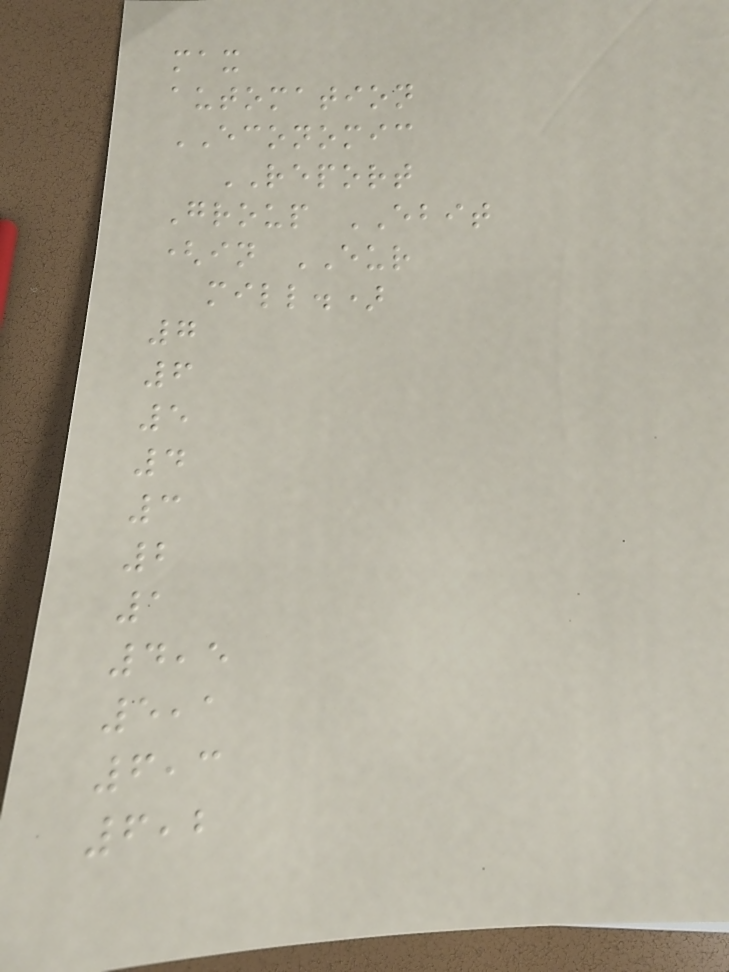max
automation
ECONOMIC
REPORT
Group EBIT
(in EUR
mill.)
7
6
5
4
3
2
1
4,5
5,1
6,3
6,2
